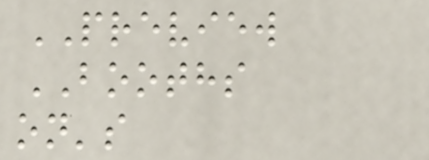PREVIEW
BOOTHS
on's
